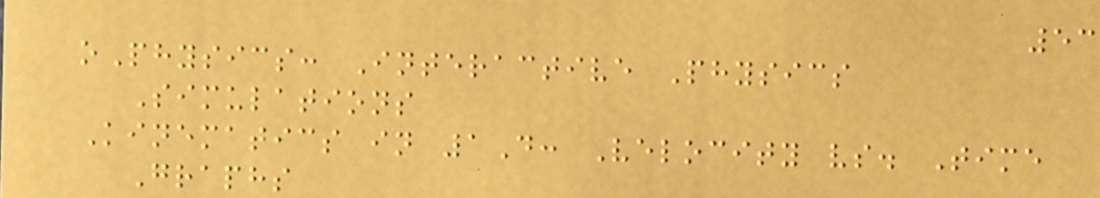53
oPhysics: Interactive Physics
Simulations
Kinematics in 1D: Velocity vs. Time
Graphs
